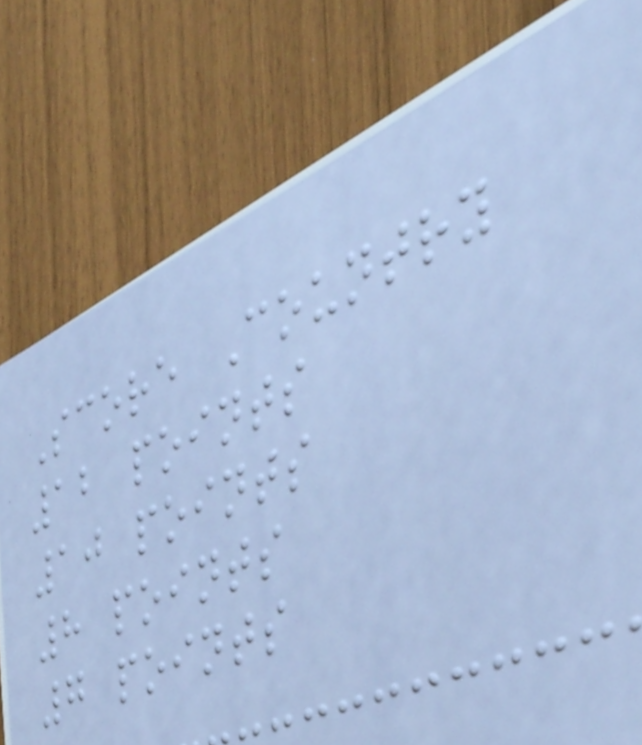Score Country
12 points
10 points
8 points
7 points
